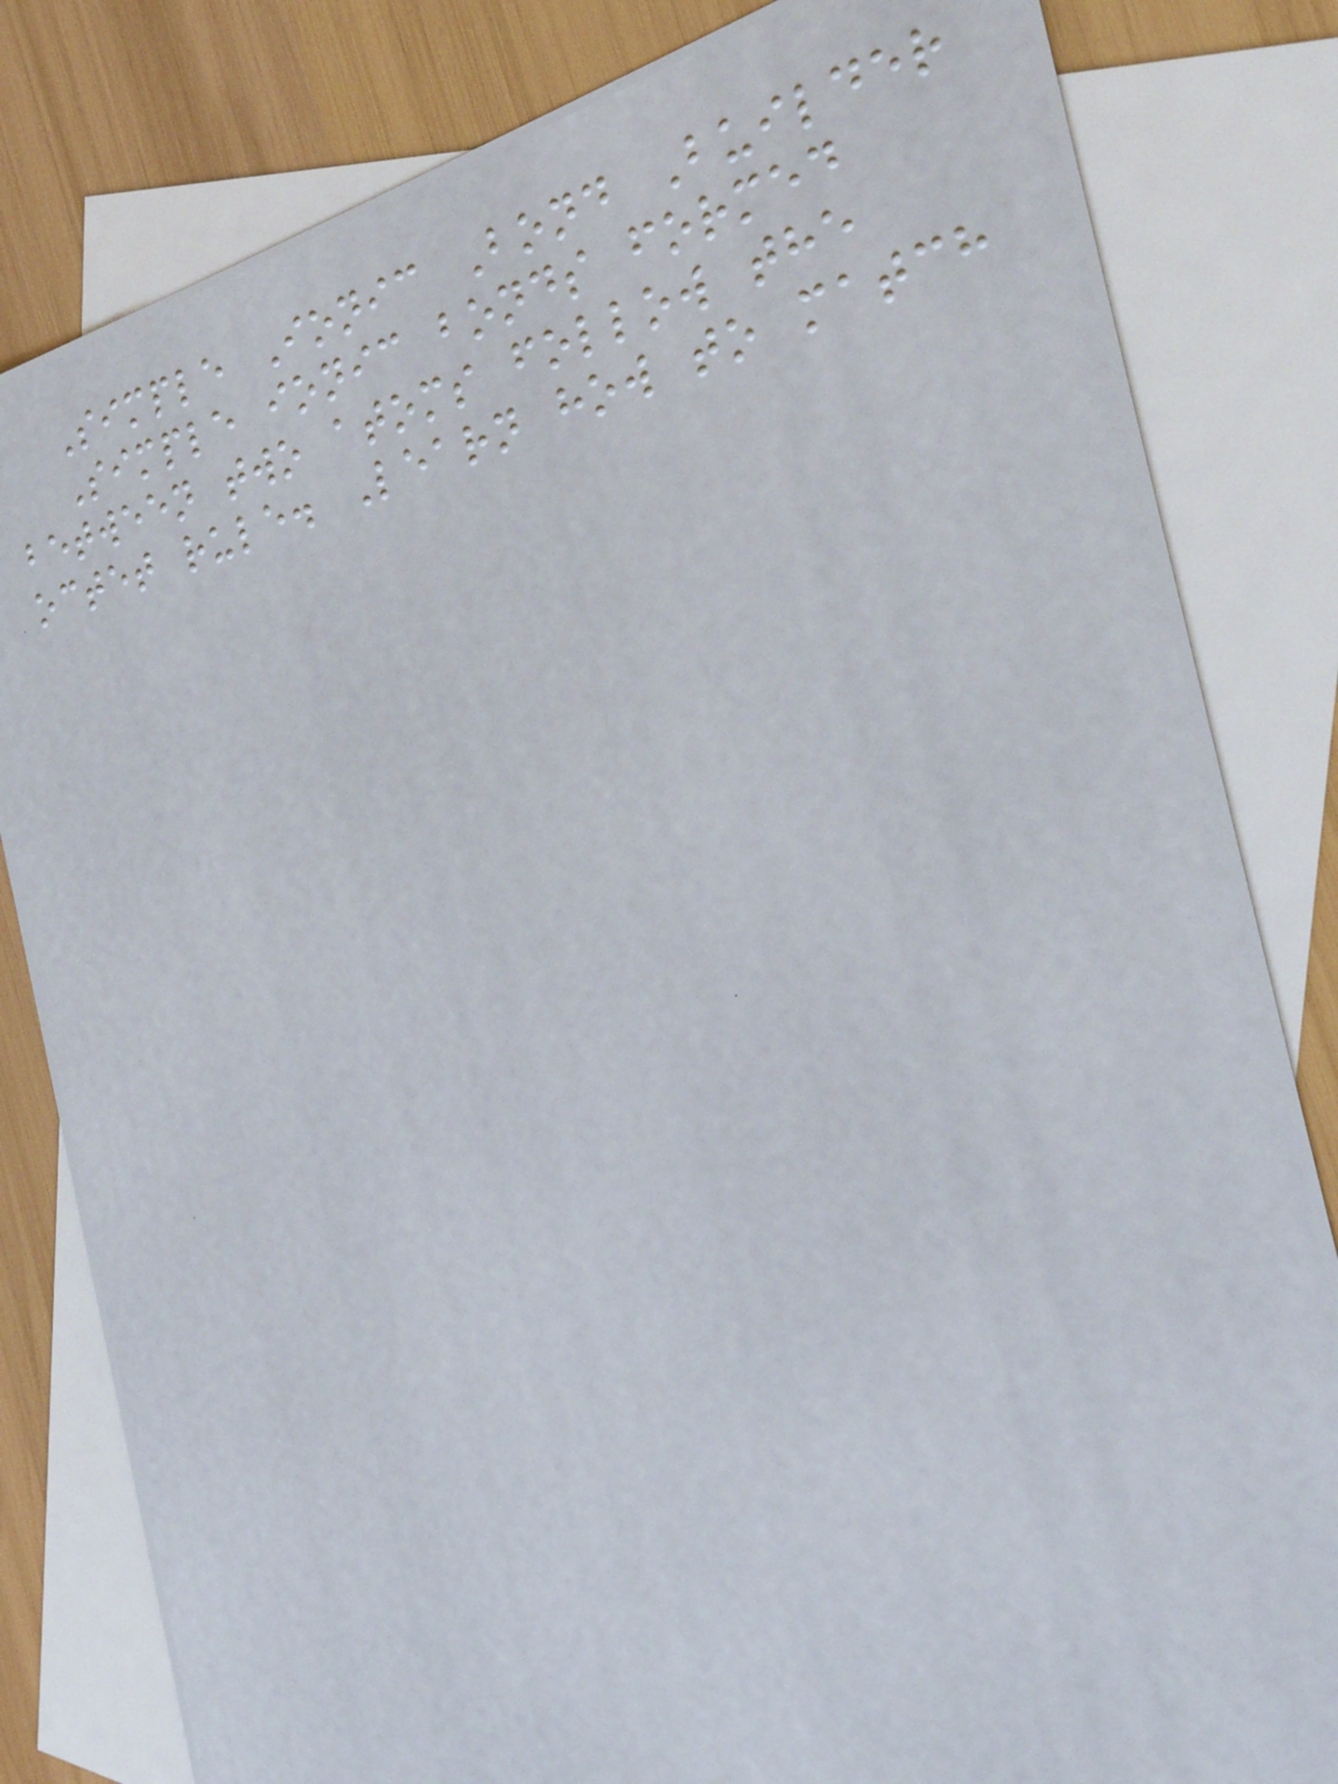Simple Ionic Bond Builder
Simple ionic bonds formed
between two atoms follow the
octet rule. Learn how to match
